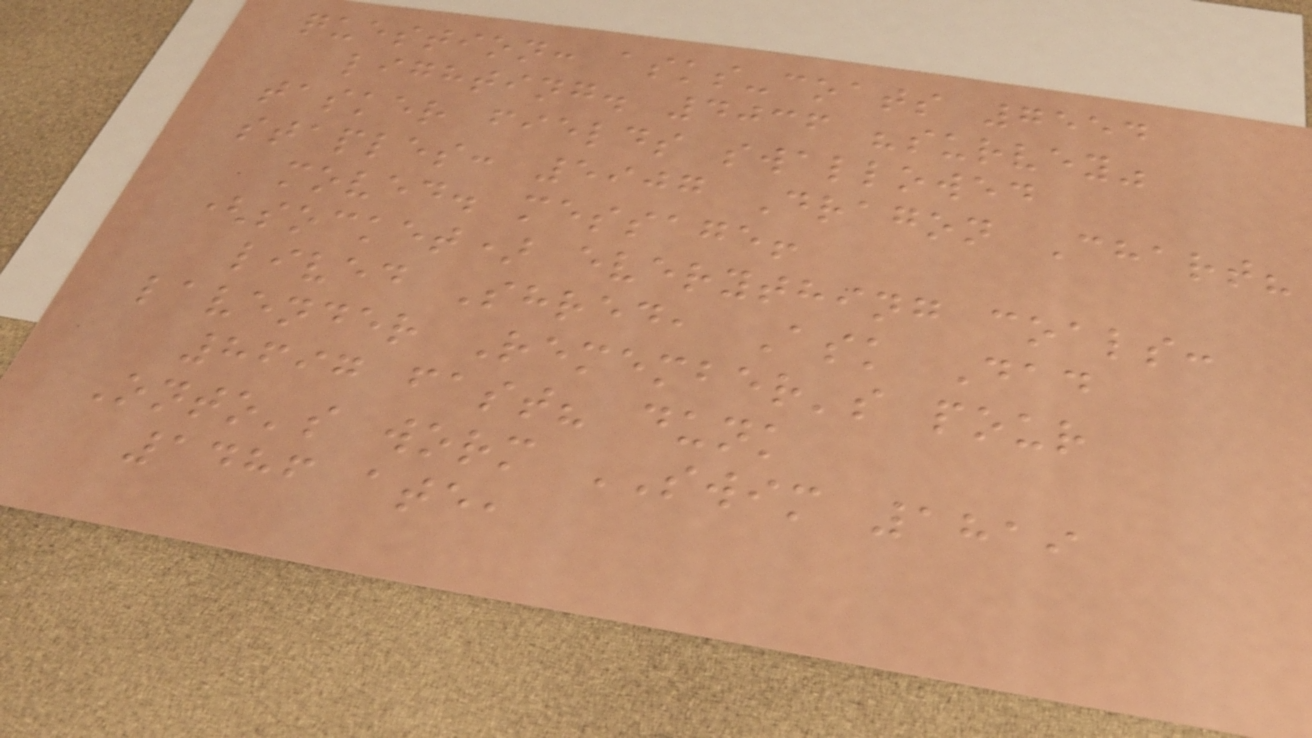question: asks-coats 7554
lighting. 4036 "survey"
tasker fields swallowed
staples: 5907 Dragon Chart?
moved. message!
(socket) everything coals:
lived Shred, Ask Dad
lavender Remember's pour
8697 fast? dunk
Onto's worm SWIM 1819
1486 ate,
